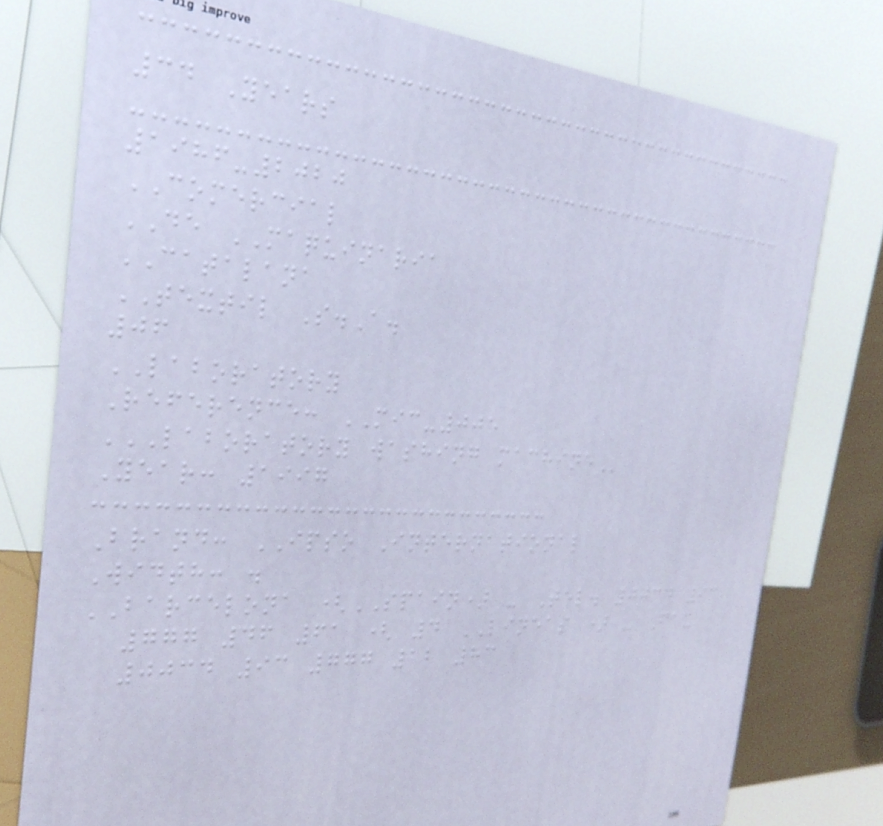34 Years
1986-2020
COMERCIAL
DE MAQUINARIA
CATALANA
TEXTIL S.A.
06
LABORATORY
Reference: MIC-005
LABORATORY WASHING MACHINE
Year: 1997
Brand: IPSO International
Width: .
BARCELONA (SPAIN) - Tel. 0034 93
777 46 61 ( 4 LINEAS ) - Fax
0034 93 777 12 83
